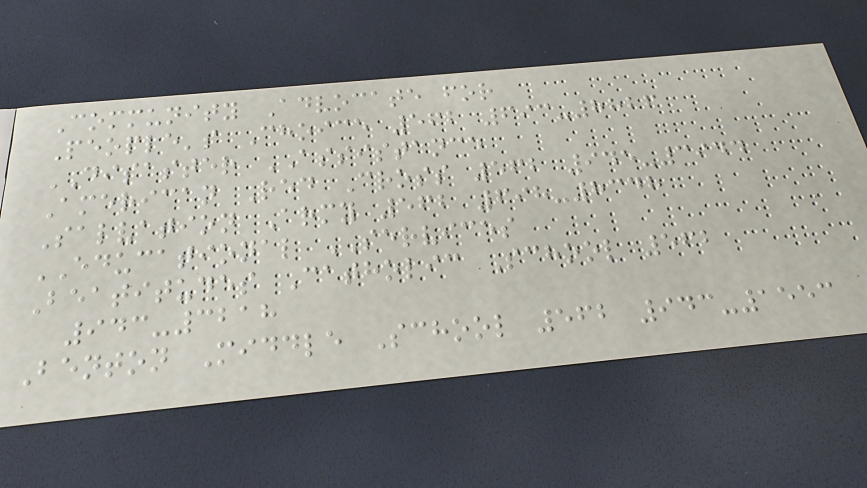Community Advocate for
People's Choice 562 693-8826
DISASTER ASSISTANCE
American Red Cross 562 945-3944
Salvation Army 562 698-8348
EDUCATIONAL SERVICES
Beatitudes Catholic School 562
943-3218
Benton Middle School 562 943-1553
